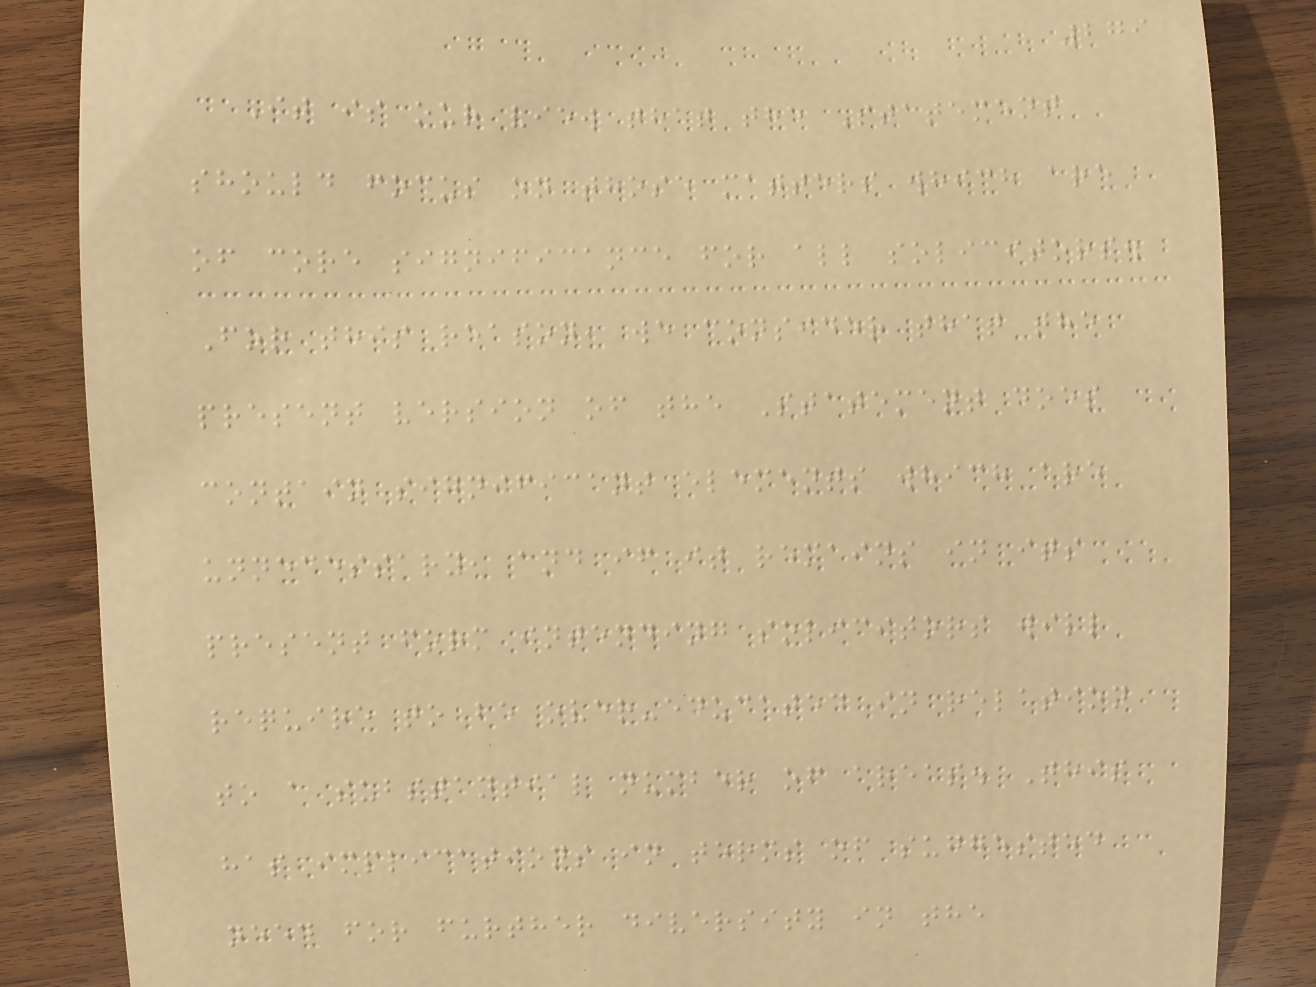279
It is our view that the Statement
should focus on those matters which are
of core significance for all solicitors.
For this reason, we consider that the
present version of the Statement does
contain significant elements which are
unnecessary, and if it remains in its
present form intending solicitors will
require to be over-educated in relation
to a substantial number of areas. This
has implications in terms of suggested
need for further diversity in the
